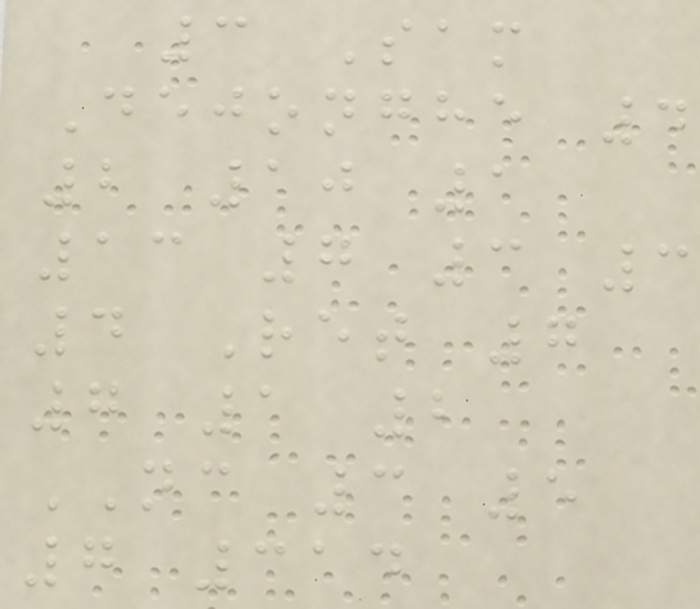3 Sam
Dejonghe 4
2 10 1
13 7 3 3
4 Ret 7
7 1 2
NC 3 5
7 314
